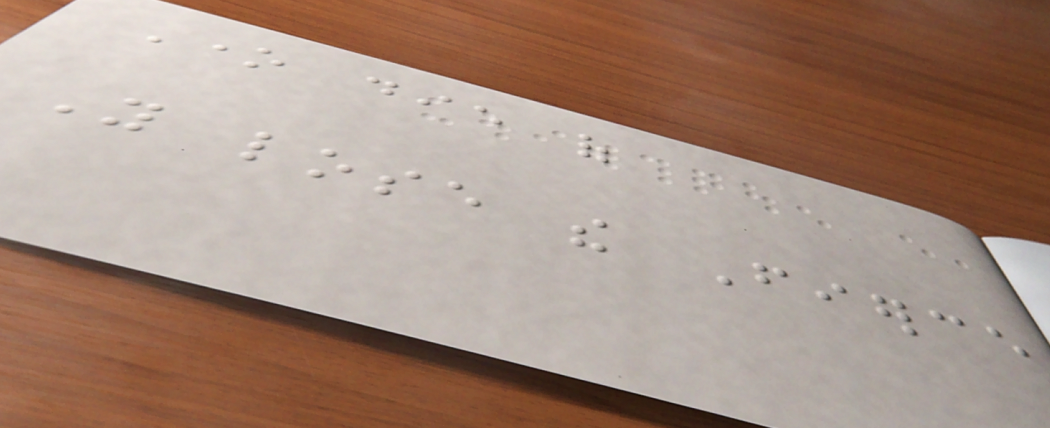One die of
You lose the Fierce
